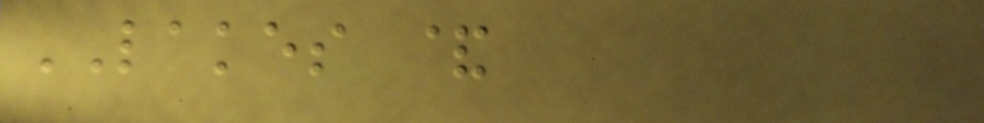LAKES &
